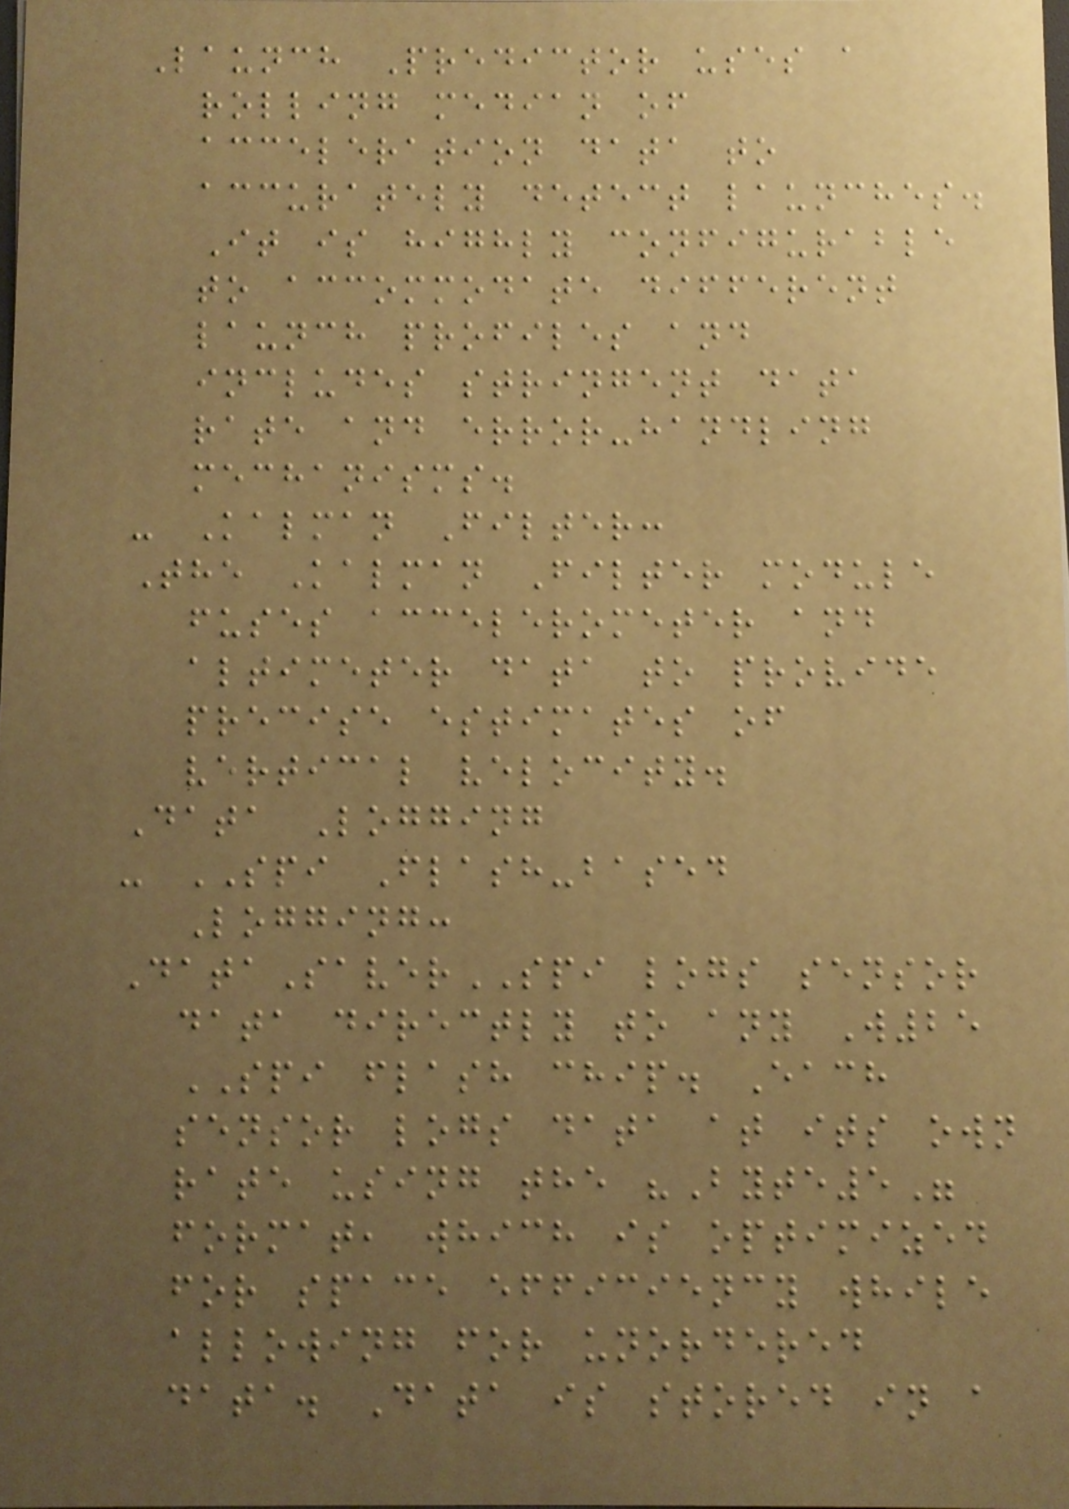Launch Predictor uses a
rolling median of
acceleration data to
accurately detect launches.
It is highly configurable
to accommodate different
launch profiles and
includes stringent data
rate and error-handling
mechanisms.
- Kalman Filter:
The Kalman Filter module
fuses accelerometer and
altimeter data to provide
precise estimates of
vertical velocity.
Data Logging
- SPI Flash-based
Logging:
DataSaverSPI logs sensor
data directly to any W25
SPI flash chip. Each
sensor logs data at its own
rate using the "Byte5"
format, which is optimized
for space efficiency while
allowing for unordered
data. Data is stored in a
